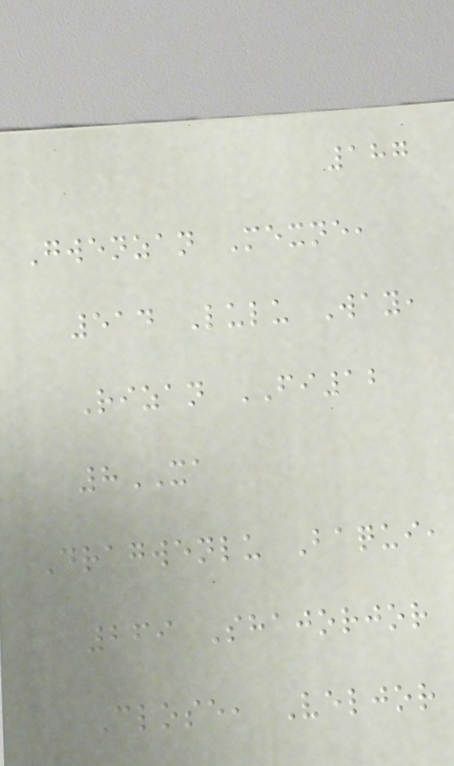187
Gwenzan Mexne,
514 Lulu Way,
Rizan FI12
8XA
Dragwenlu Baqui,
269 Shajorjor
Close, Veljor
